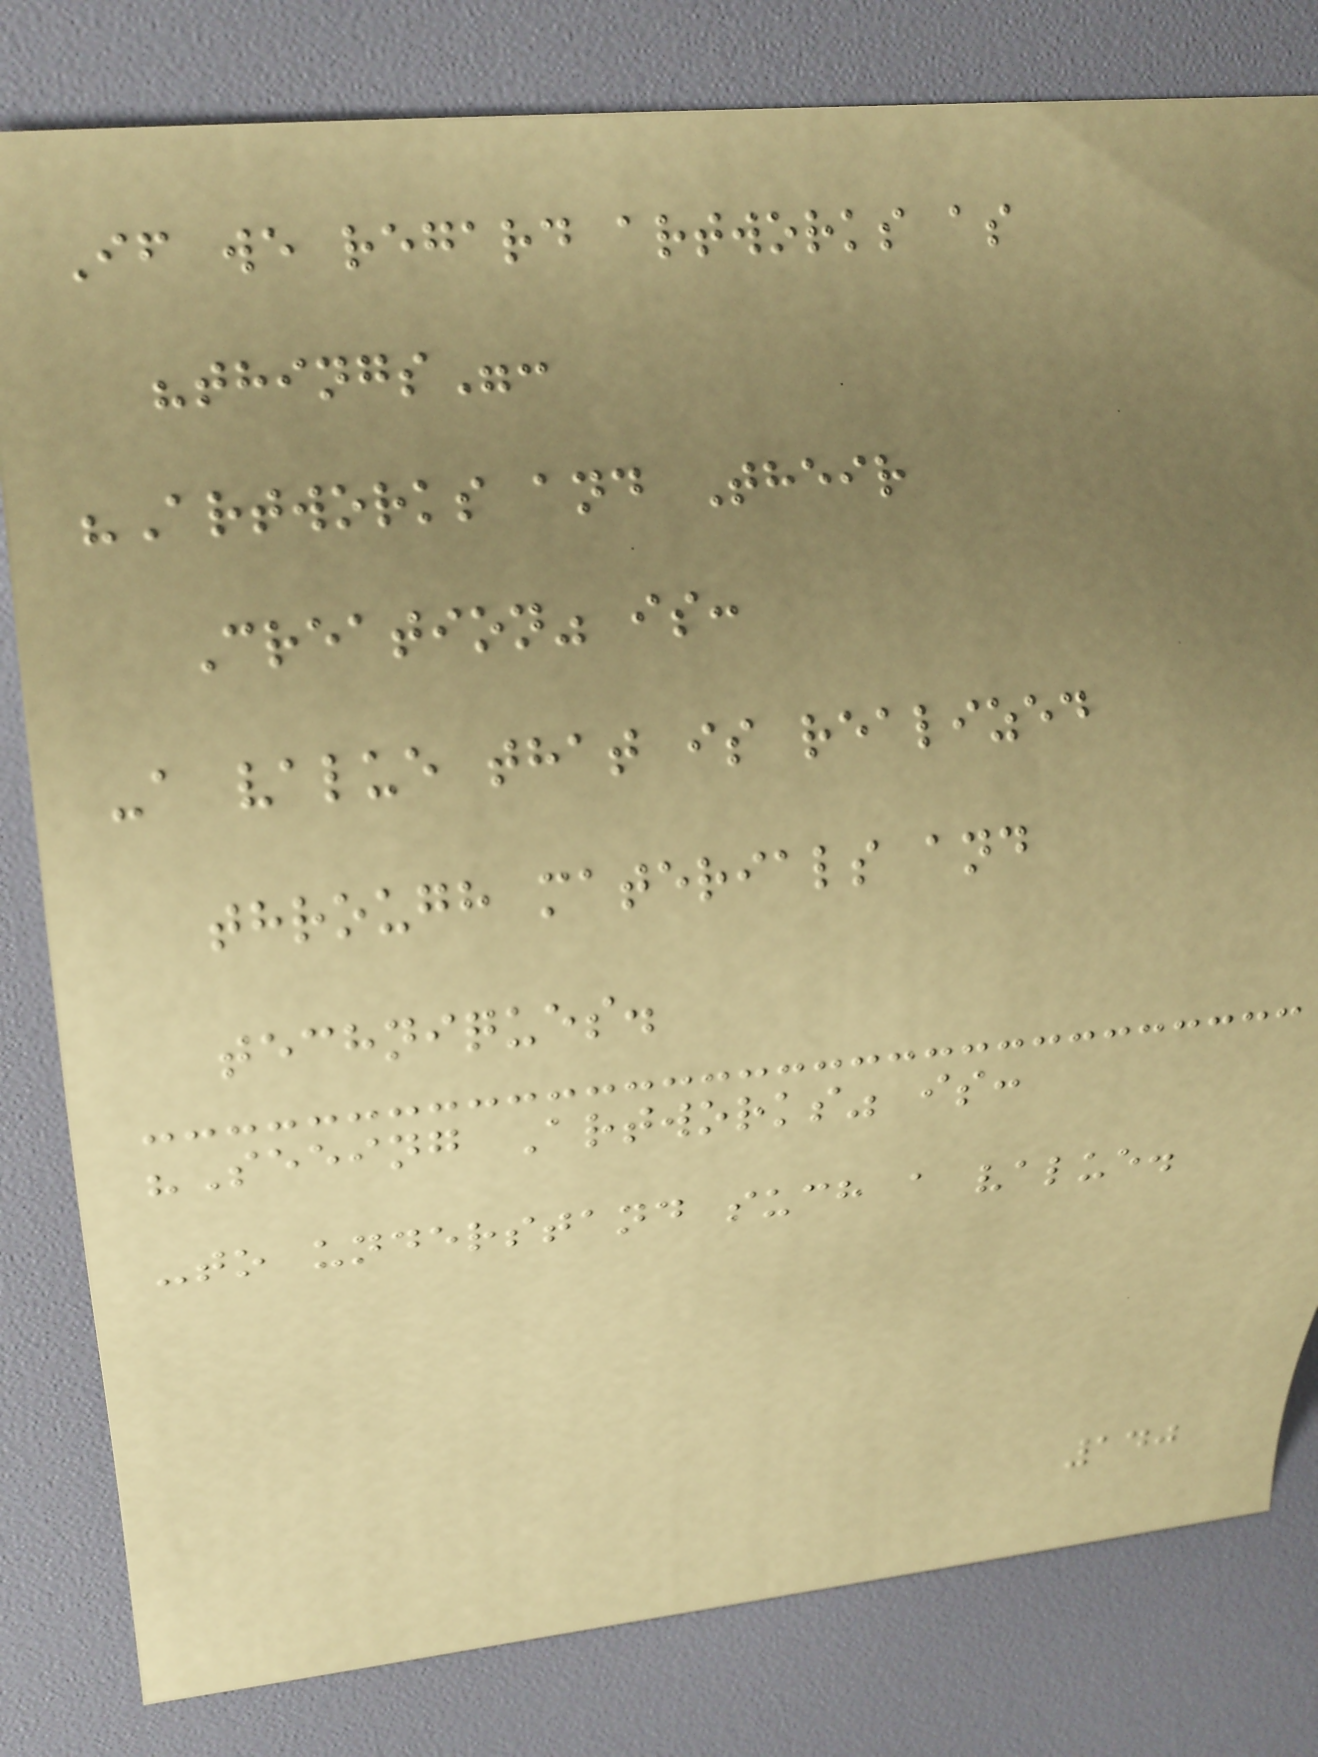If we regard artworks as
"things":
"Artworks and Their
Creation" is:
-a value that is realized
through materials and
techniques.
"Seeing Artworks" is:
-to understand such a value.
140
